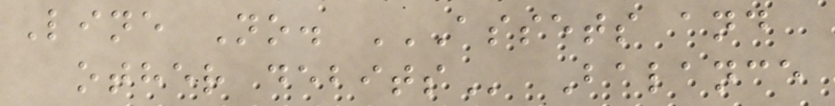Line No. ASSETS AND
OTHER DEBITS Balance
